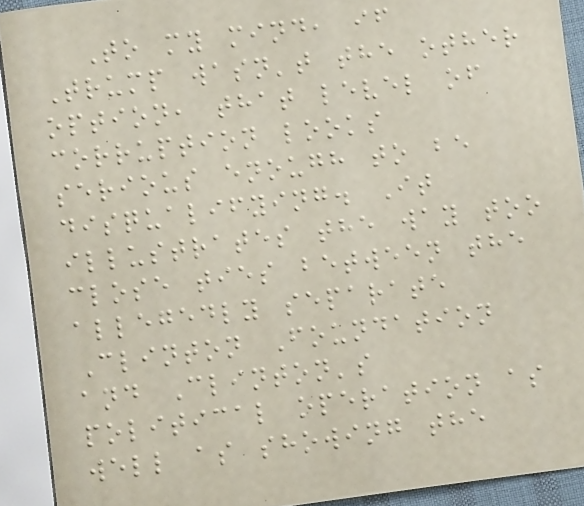To my mind, if
Trump wasn't the other
option, that level of
corruption looks
serious enough to be
disqualifying. It
illustrates the way too
close ties between the
allegedly separate
Clinton Foundation
and Clinton's
political operation as
well as showing the
